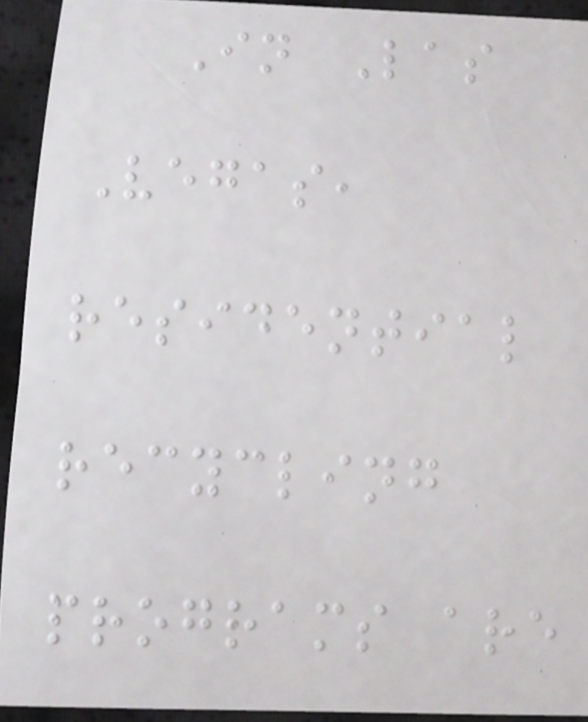In Las
Vegas,
residential
recycling
programs are
